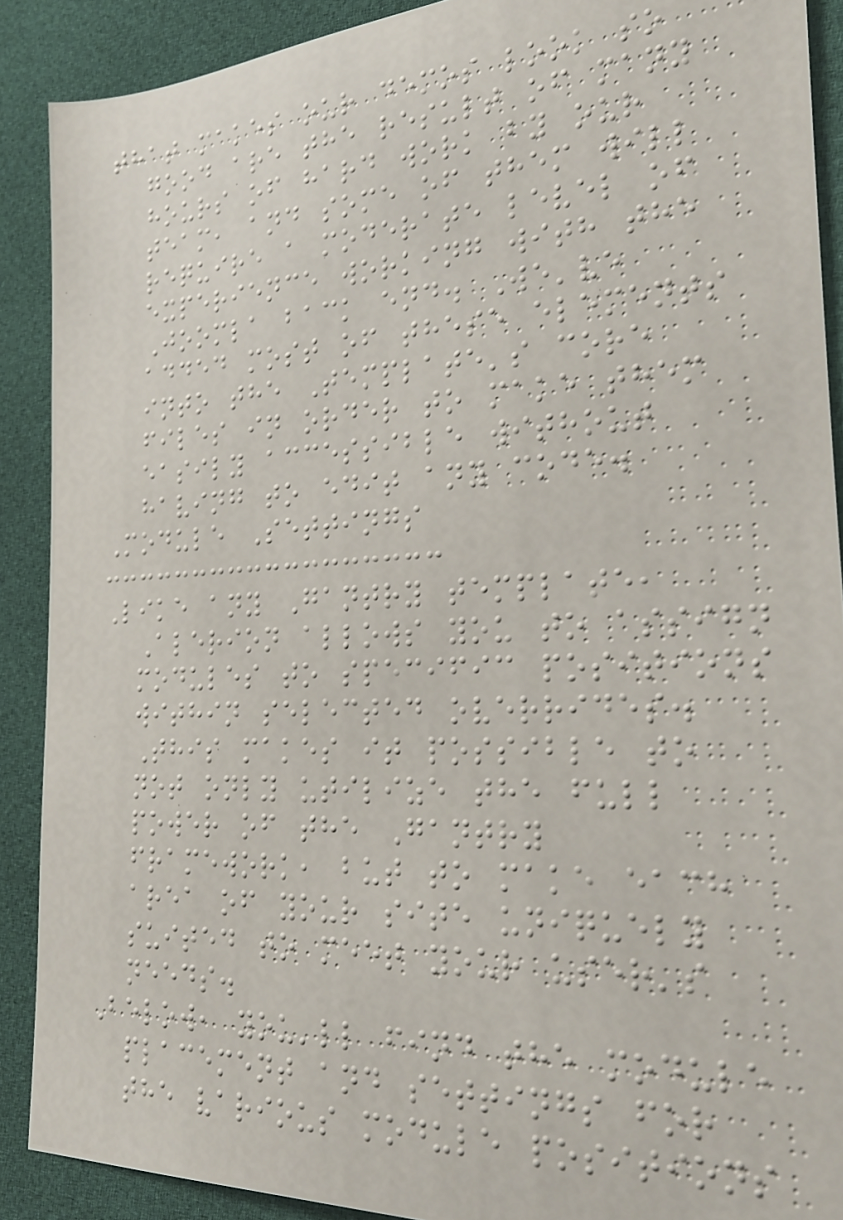that makes our demos look so
good are the result of many
hours of hard work by our
team, and some of them will
require a moderate level of
experience working with the
Joomla back end. We've
added most of these elements
into the Template's core
files in order to make them
easily accessible without
having to edit any code.
Module Settings
Like any Gantry template,
Alerion allows you to assign
modules to specific positions
within selected overrides.
This makes it possible to
not only utilize the full
power of the Gantry
framework, but to make each
area of your site uniquely
suited to meet your user's
needs.
Below, you'll find the module
placement and settings for
the various module positions
